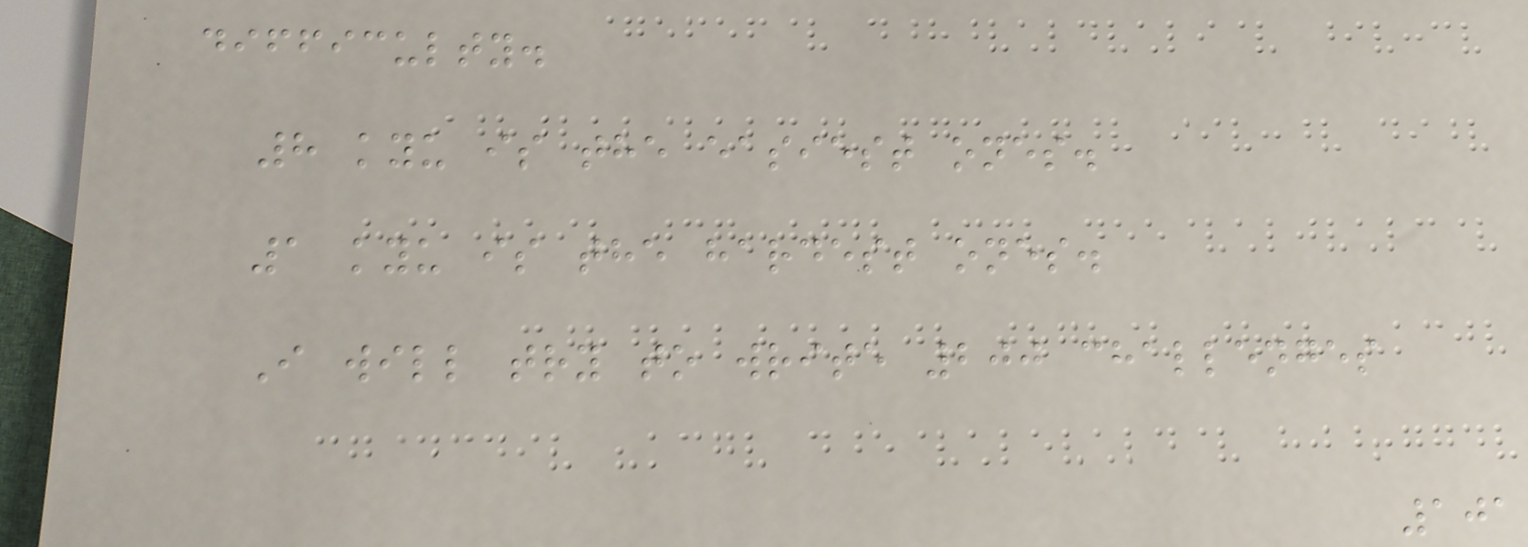difficulty.
8 kyu is the easiest ones.
1 kyu is the hardest ones.
I will try to write 200 challenges
101
